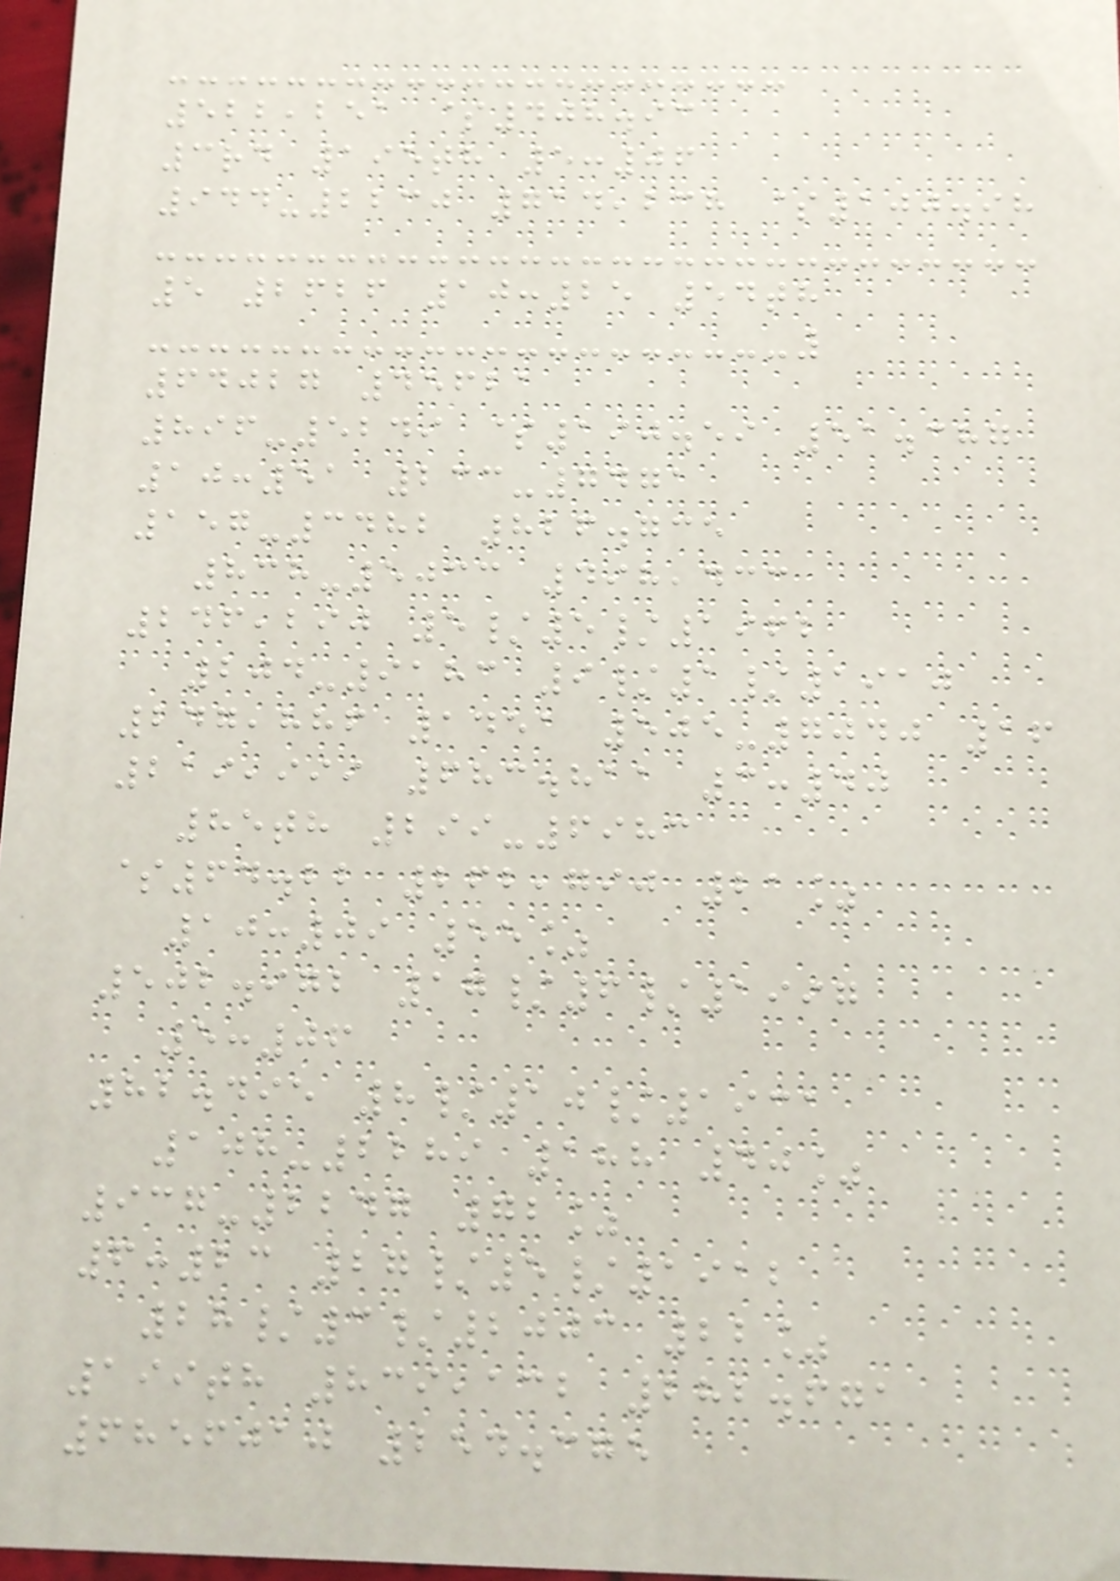522,251 $408.93
3rd 195th 5:06
944-2230 714,238 $100.98
5 2626 10:25 54th
64027 45621
896-5249 $190.59 51.387
10:51 233-7471
157-3482 826.735
838-5033 498,433
246,290 5/5/1962
204-9183 9/1/1910
247,886 1451 505-7040 16
219,999 683.811 3:40
85th 299-6983
$64.22 262,790 21%
10:09 55%
502.972 17/6/1997
5:06
82.495 8/10/1931
108-2289 188 40%
937-2247 72%
6:23 27/5/1912
28/3/2003 22%
199th 839,132 282.671
6856010 254.375
